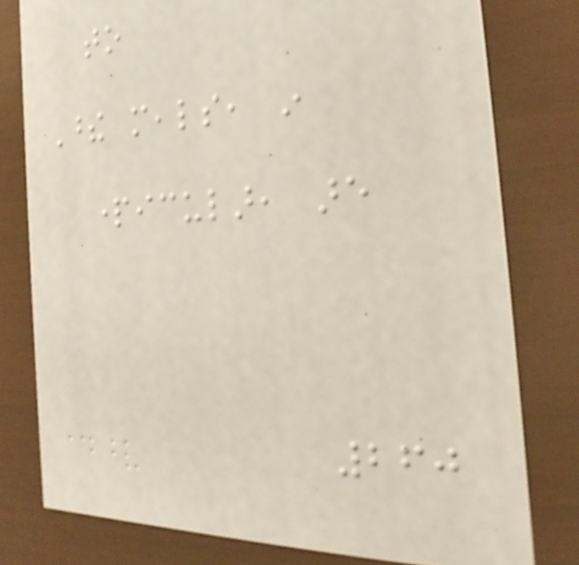to
These meals, in
particular, are
260
